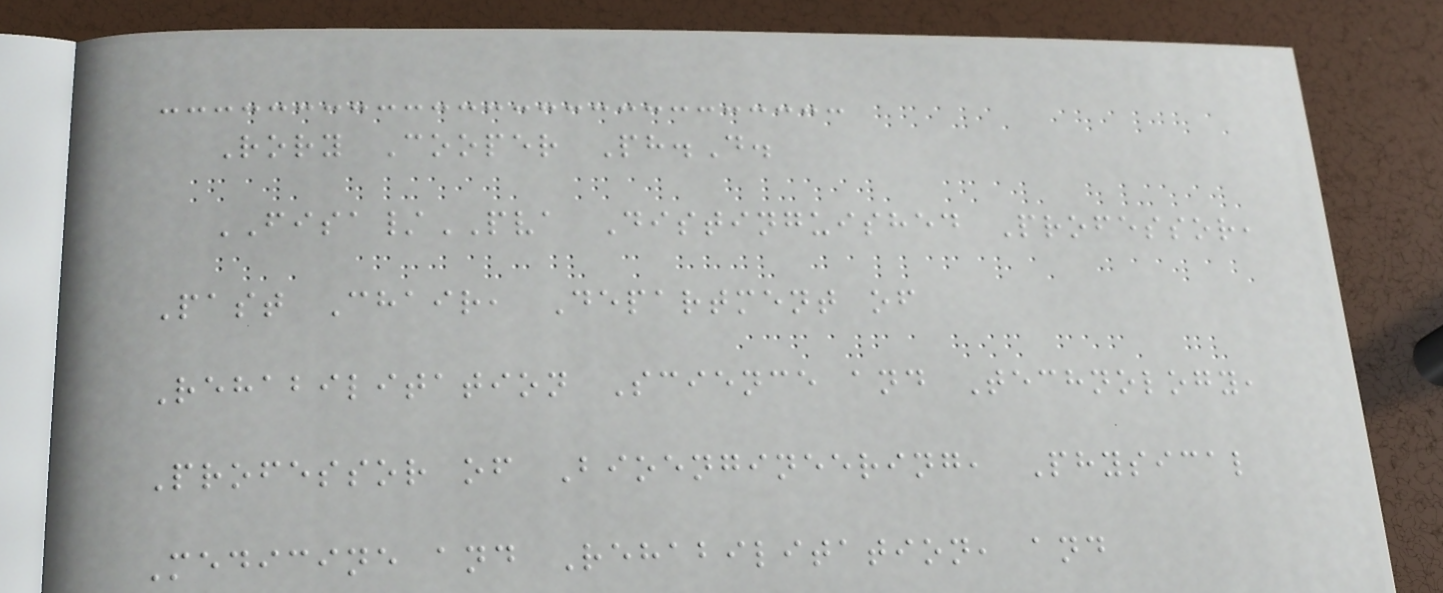Rory Cooper Ph.D.
FISA/PVA Distinguished Professor,
Past Chair, Department of
Rehabilitation Science and Technology,
Professor of Bioengineering, Physical
Medicine and Rehabilitation, and
